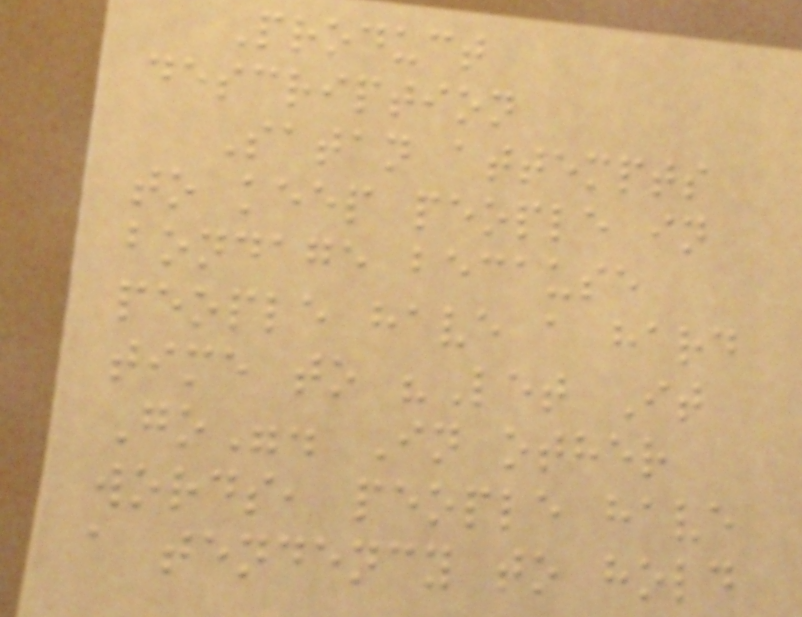Product
description
Satan attempts
to keep people in
bondage because
people have a hard
time to "Let It
Go". In other
words, people have
a tendency to hold
